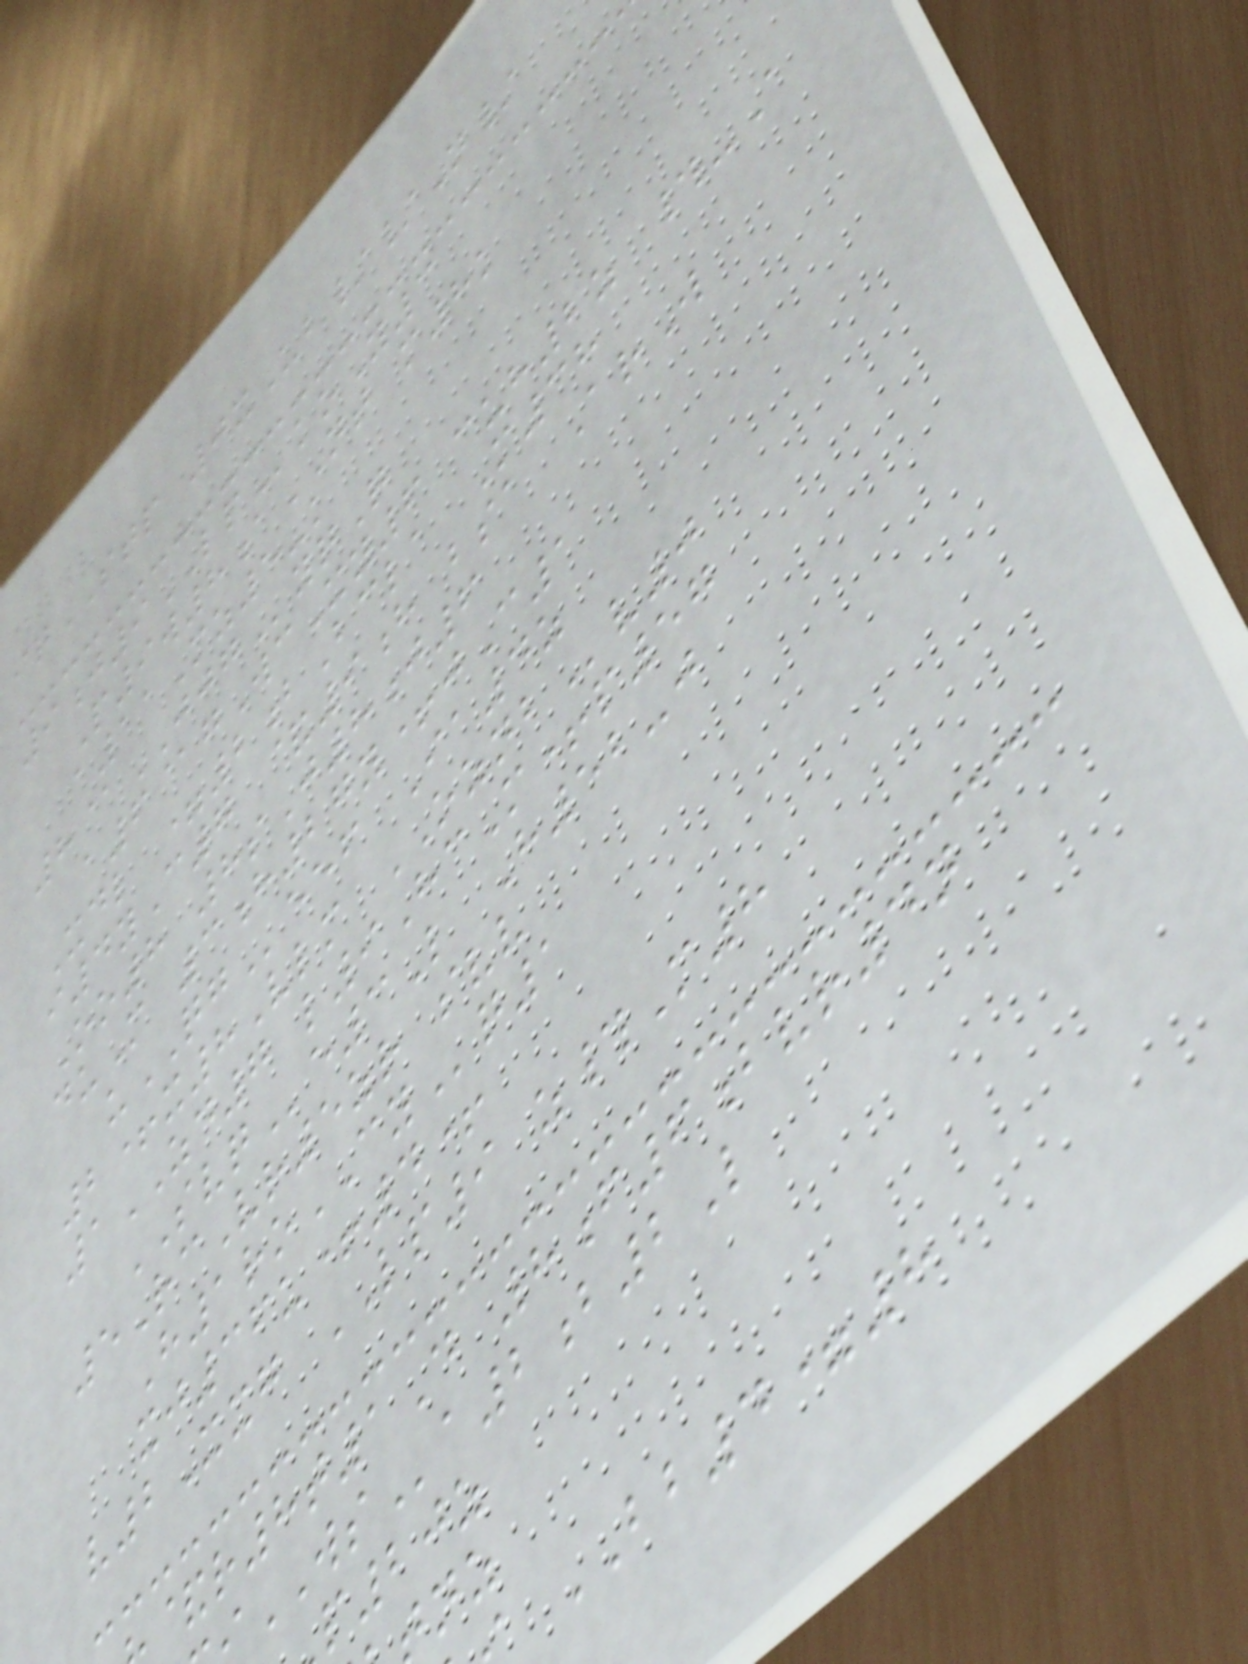iqSTP 0xUb//N/
9j9LPkoY3
P9w8aNT m8k
a11Mz5-k
8@JJGyqQ
a6@gWcXy6 cuh2z #-A
Xdl =2bBcla M38
i4yC7 &9h bsa ArW
Oo8 8sJ8j6
duM 3h27y+jC1
uQGeef Ia4z
2+x8Vlm OZNBv0
1ZD7 l9HcM+p57
SVQe3L H52-j
5RcVr5zr svv
H1roCYq1
xj36u+4+
v2Xxg LP9 z#M8
&r8t1D 8f6bvr4n
WSa2b2L
p20z
BB4=8
